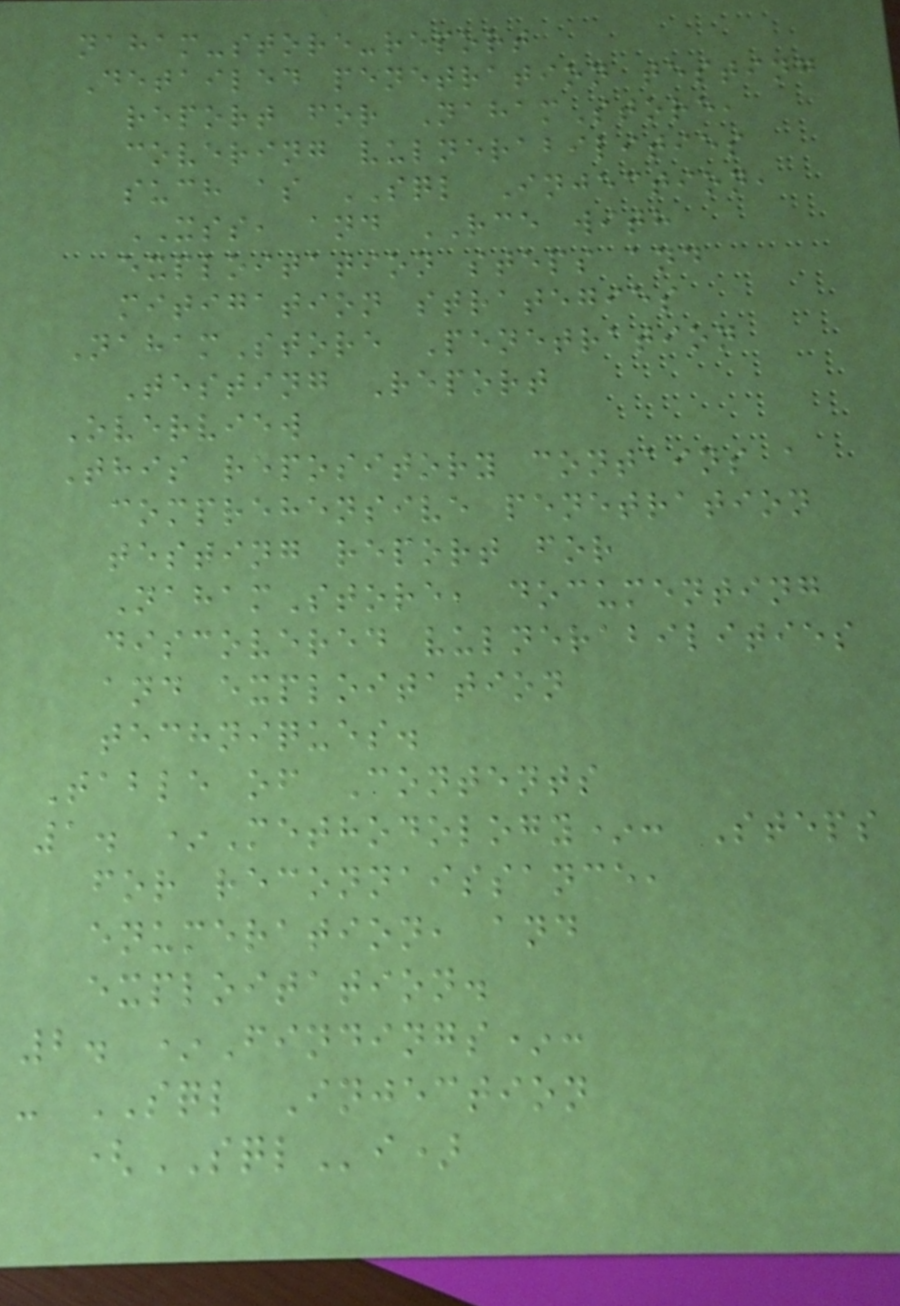naham-store-report
Detailed penetration testing
report for NahamStore,
covering vulnerabilities
such as SQL Injection,
XSS, and RCE with
exploitation steps and
mitigation strategies
NahamStore Penetration
Testing Report
Overview
This repository contains a
comprehensive penetration
testing report for
NahamStore, documenting
discovered vulnerabilities
and exploitation
techniques.
Table of Contents
1. *Methodology*: Steps
for reconnaissance,
enumeration, and
exploitation.
2. *Findings*:
- SQL Injection
(SQLi)
